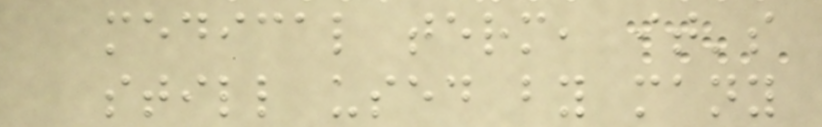medical term, it's
still used by many
